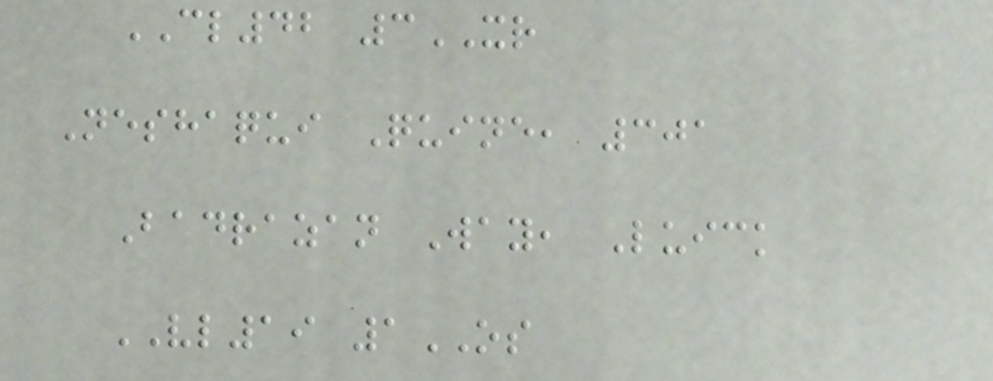CL42 3XR
Neshaqui Quine, 301
Badrazan Way, Luick
VL19 1OS
